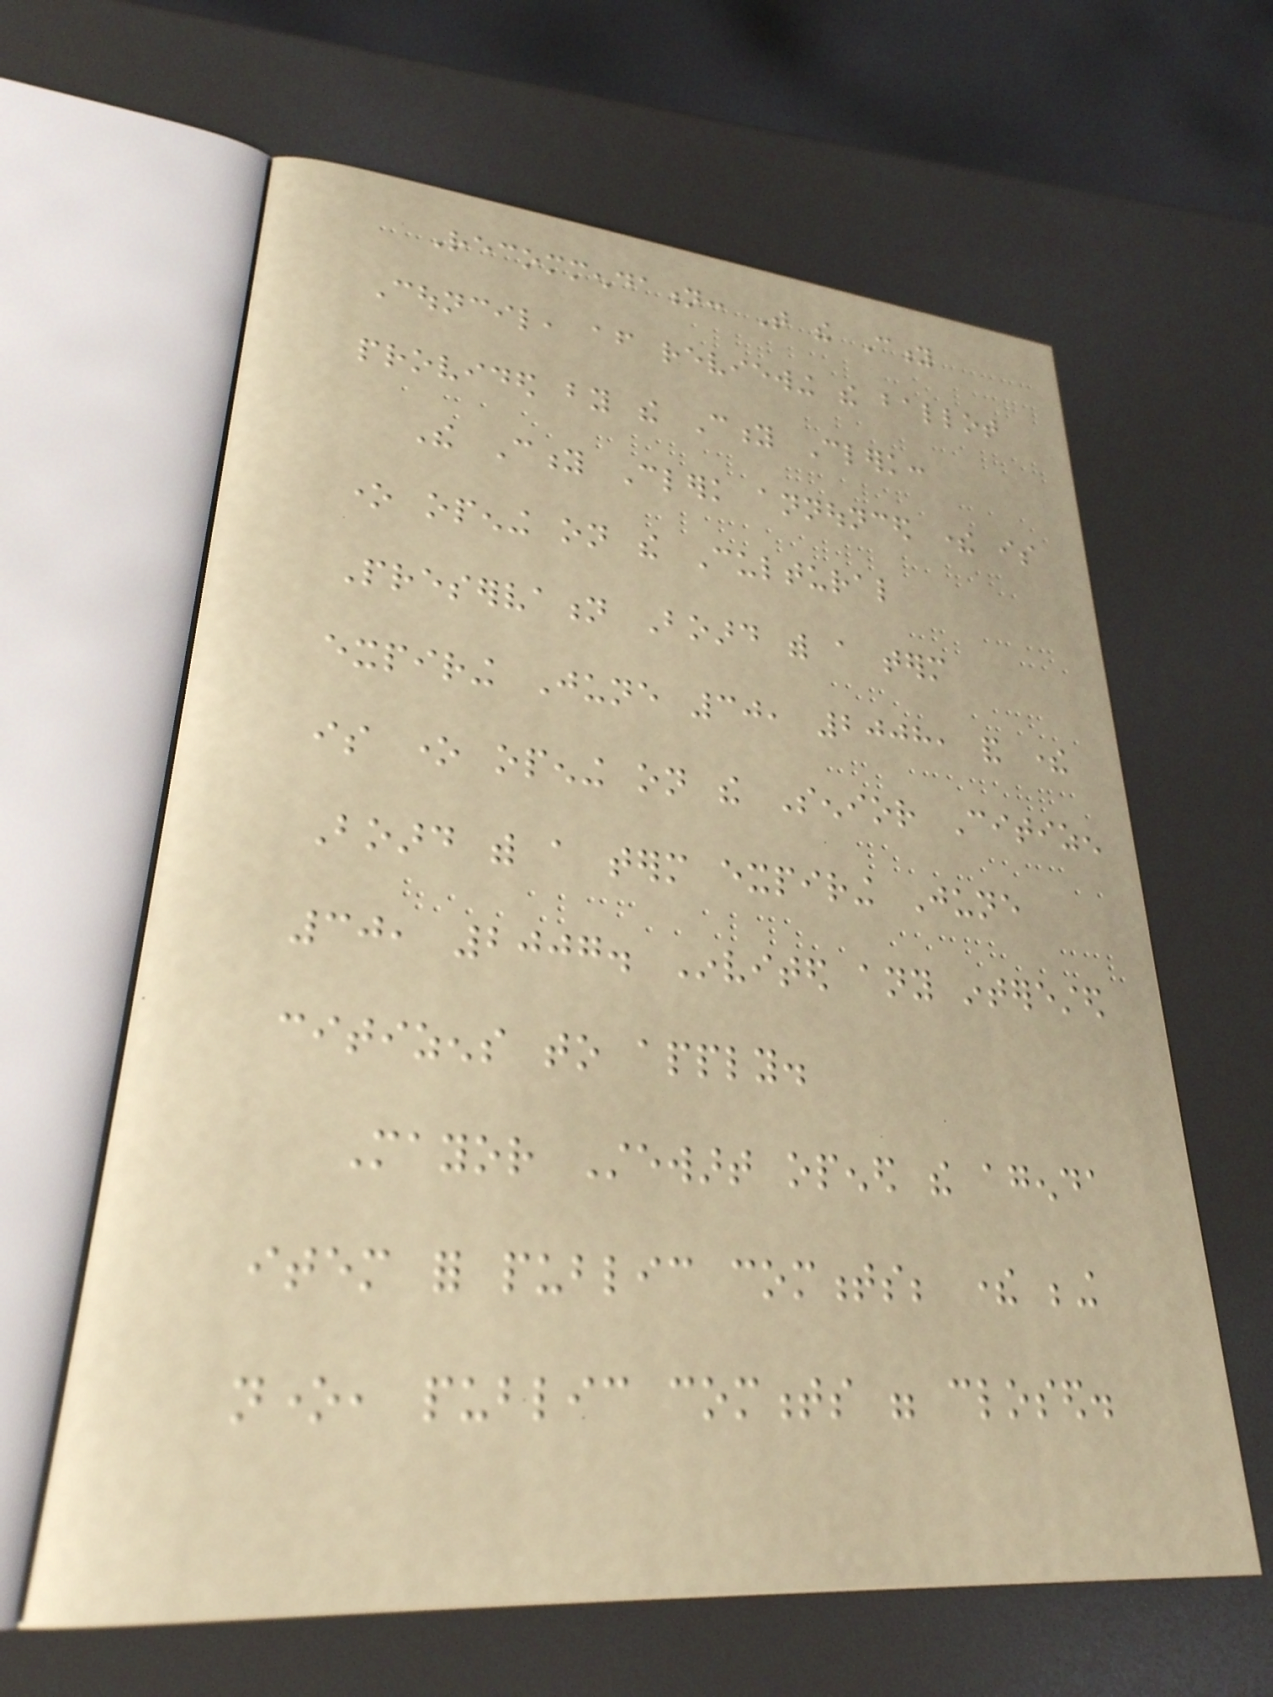Recommendation: That the City
Council, after reviewing the ballot
provided by the City Clerk:
The City Clerk announced there is
one opening on the Cultural
Preservation Board with a term
expiring June 30, 2008, and there
is one opening on the Senior Citizen
Board with a term expiring June
30, 2007. Invited any interested
citizens to apply.
Mayor Stewart opened the agenda
item for public comments; there being
none, public comments were closed.
